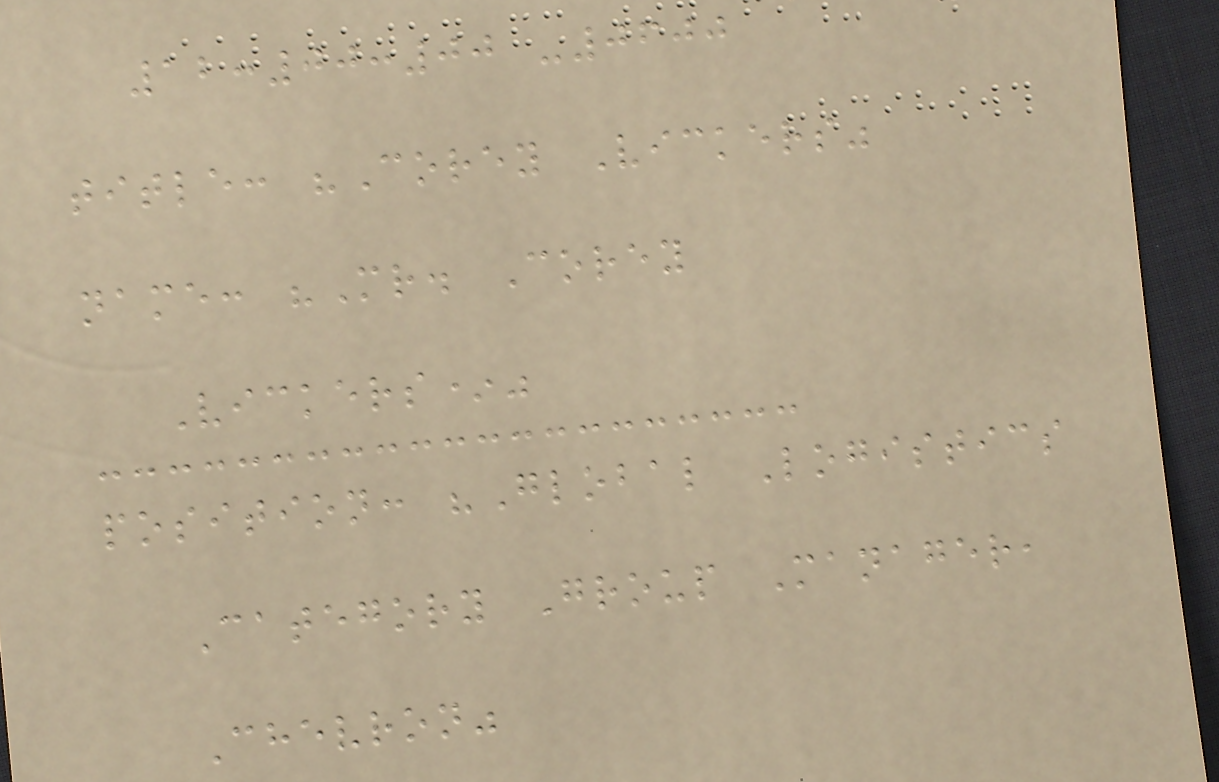12:00:00 -0600
title: "Corey Vickers"
name: "Mr. Corey
Vickers*"
position: "Global Logistics
Category Group Manager,
Chevron"
